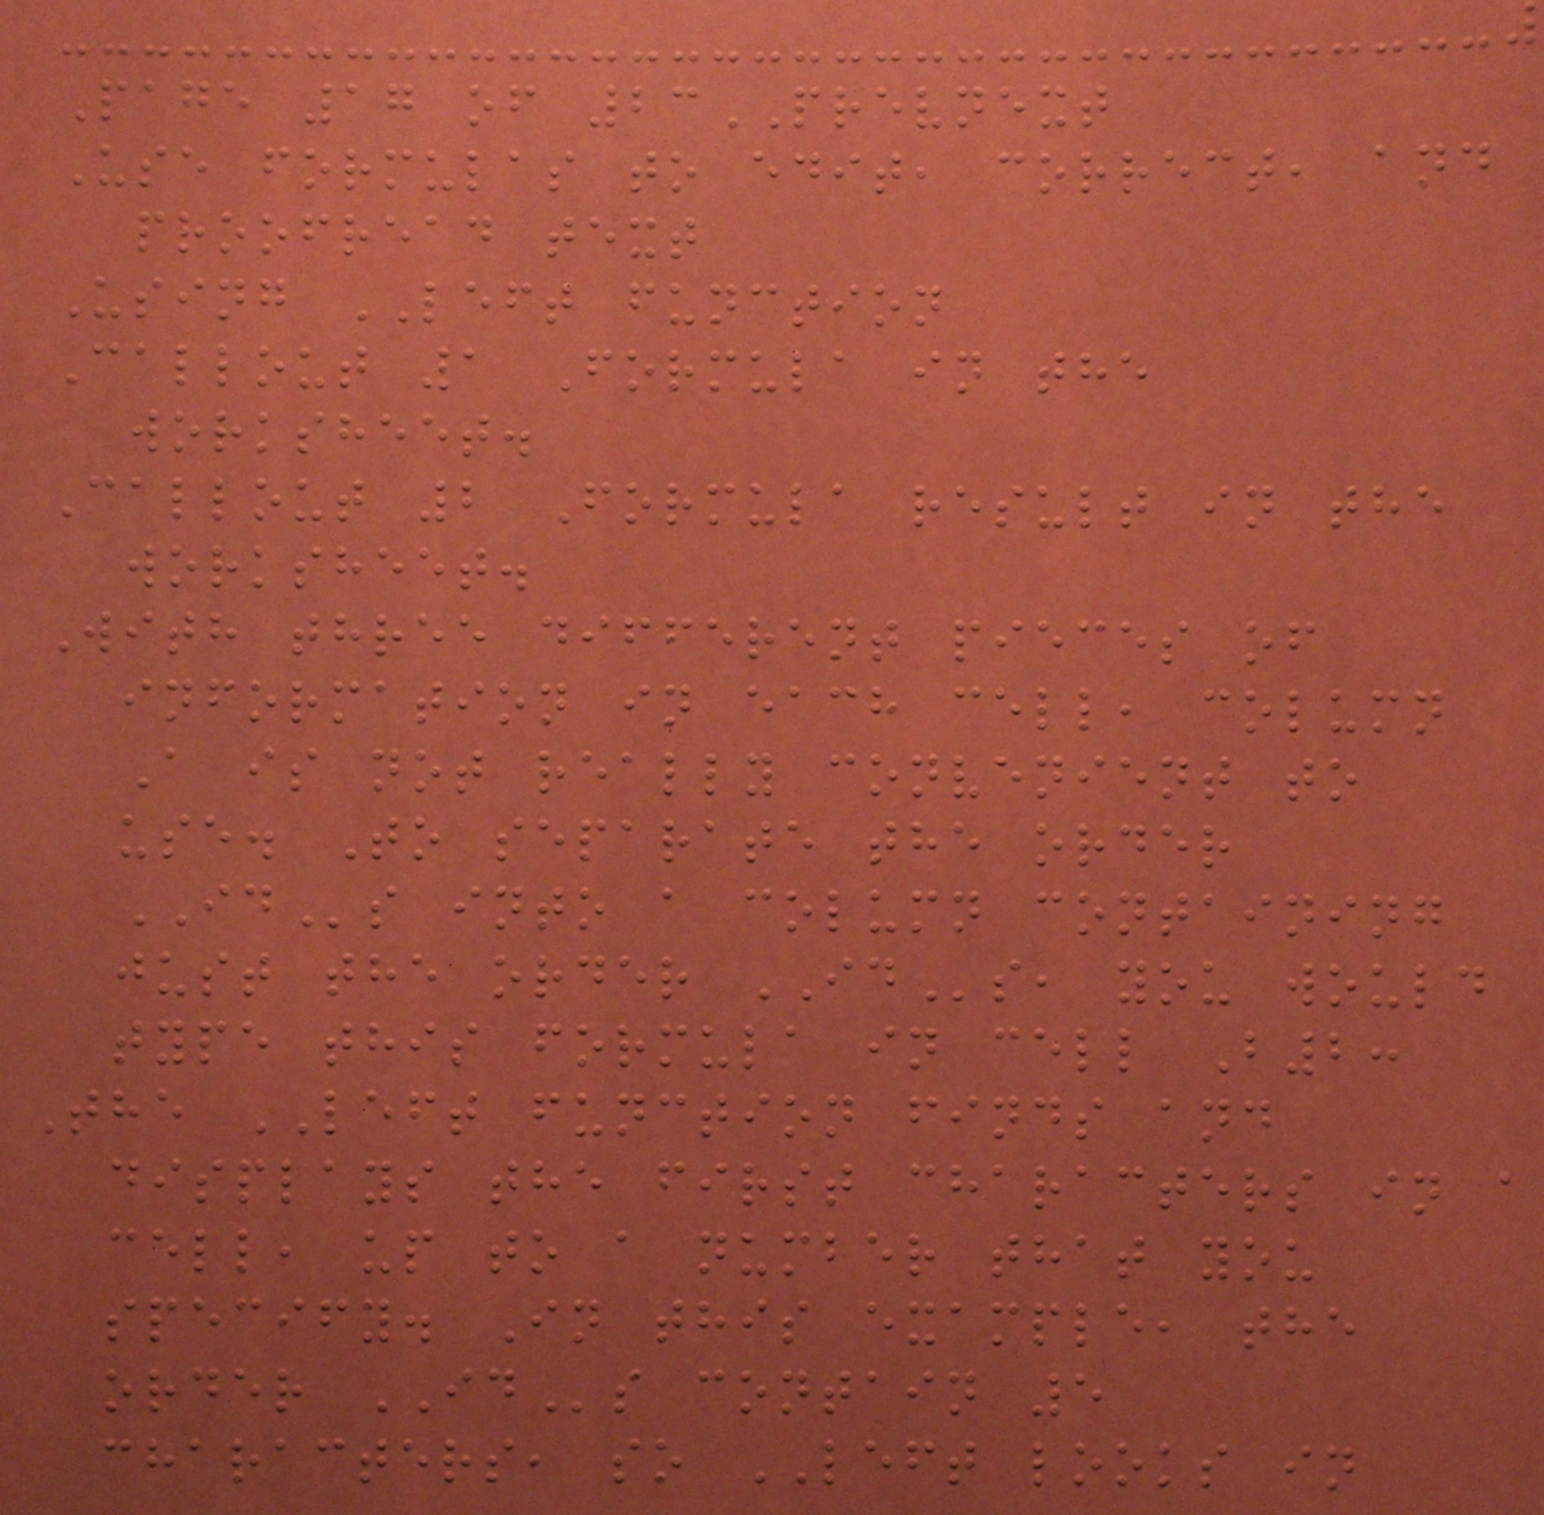Page 17 of 23PREVNEXT
Use formulas to edit, correct, and
proofread text
Using LEFT function
Callout 1 Formula in the
worksheet.
Callout 2 Formula result in the
worksheet.
With three different pieces of
information in each cell, column
A is not really convenient to
use. To separate the order
IDs into a column containing
just the order IDs, you would
type this formula in cell B2:
The LEFT function finds and
displays the first characters in a
cell, up to a number that you
specify. In this example, the
order IDs contain 5
characters, so LEFT looks in
